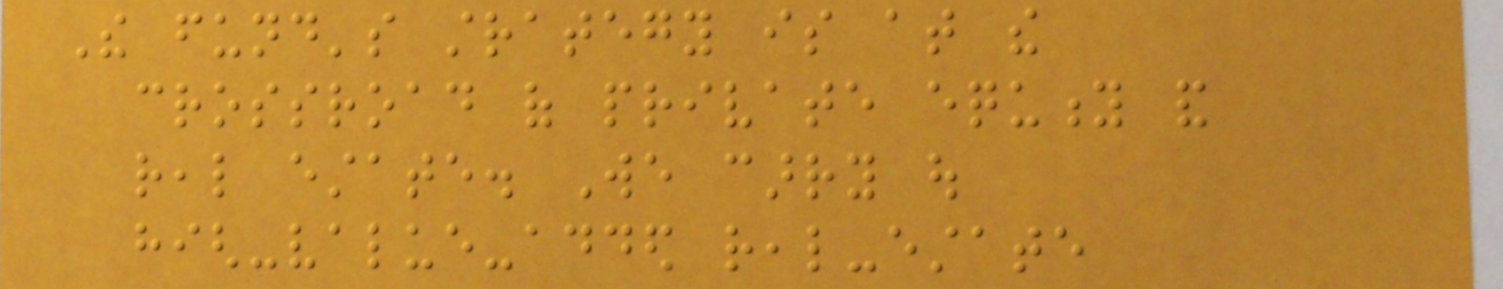The fund's strategy is at the
crossroad of private equity and
real estate. We carry out
high-value-added real-estate
